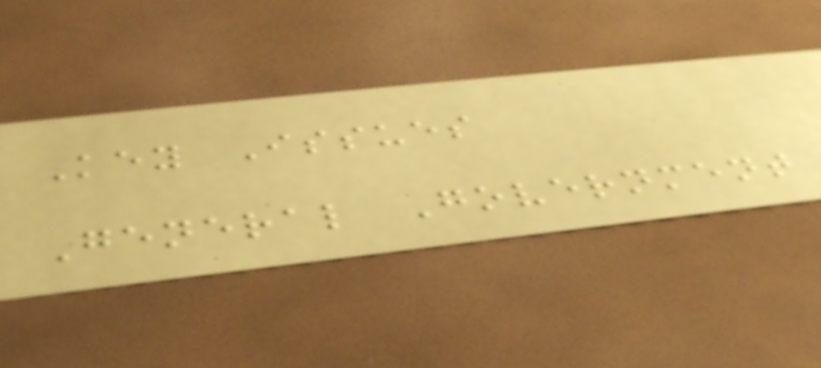Key Issues
General Government
